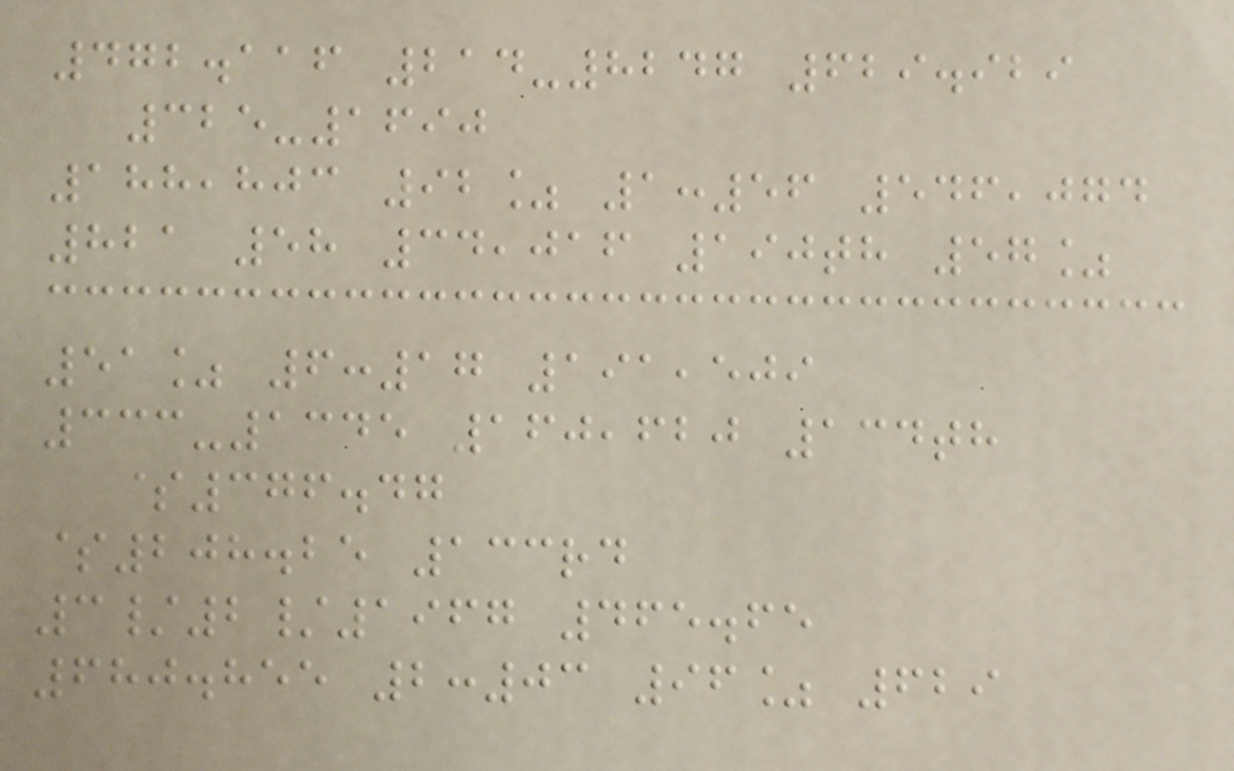472.116 214-8247 629.929
325-1690
188,803 92% 1:56 546,074
821 58 34,016 190th 57%
51% 6:17 191,509
333-1345 160,620 134th
$376.47
$208.25 133rd
3/2/1967 465.65
680.855 2:03 96% 629
